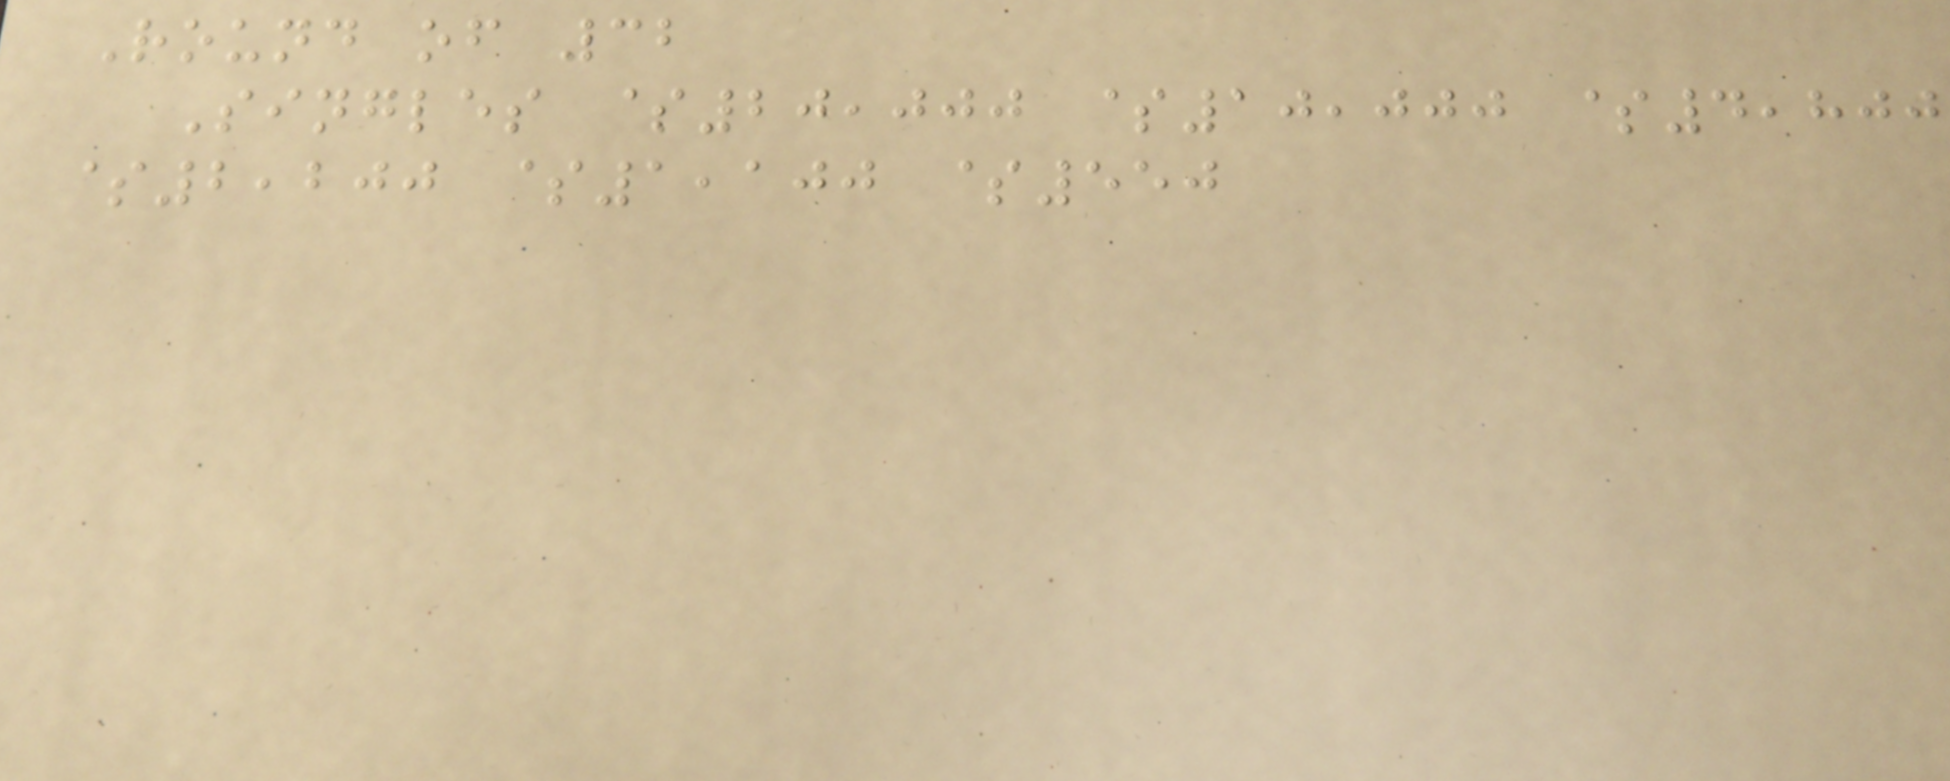Round of 32
Singles $20,000 $10,000 $4,800
$2,200 $1,100 $550
